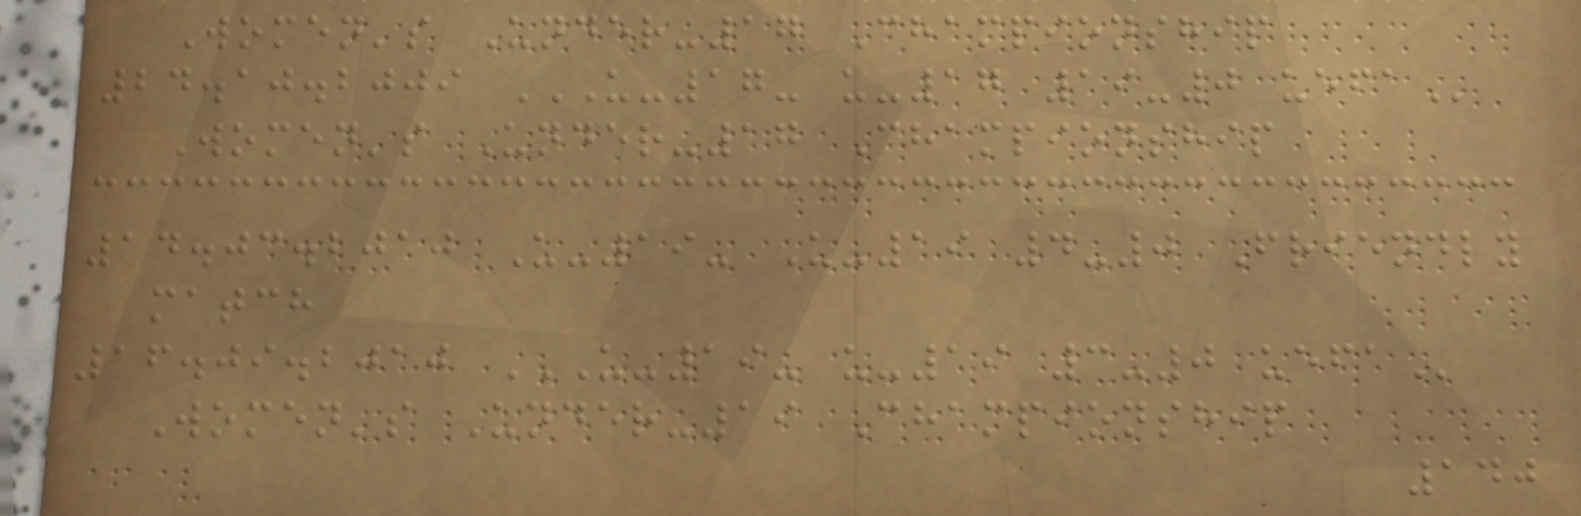Women's Under-17 Championship
24.10.2009 U-17- U-17 19-0 UEFA
Women's Under-17 Championship
14.03.2010 U-19- U-19 4-0 Friendly
match
16.09.2010 U-19- U-19 3-0 UEFA
Women's Under-19 Championship
140
